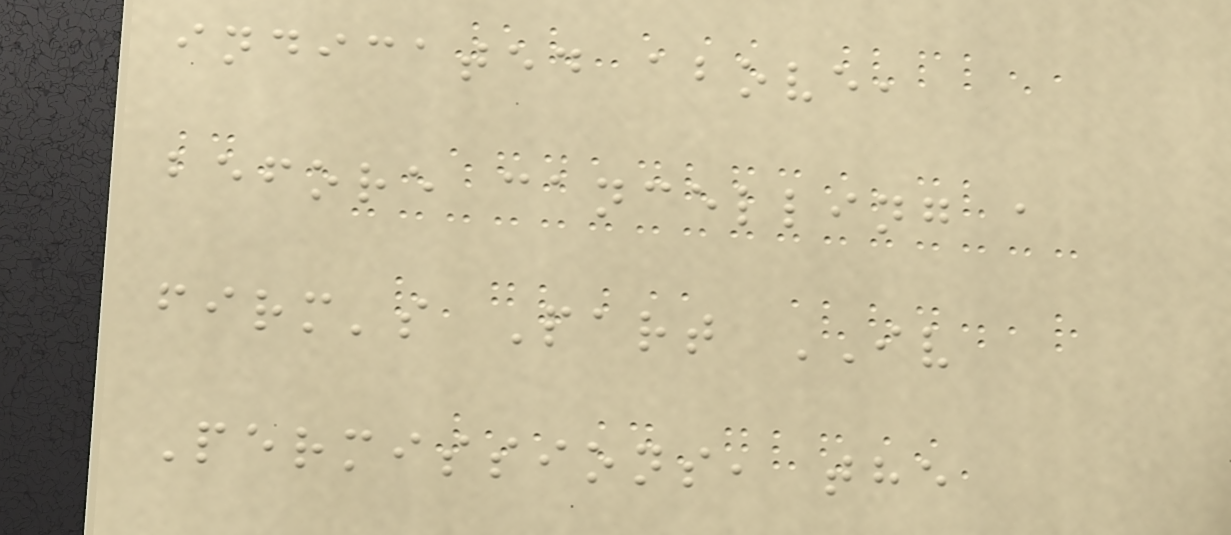indicated above,
before cancelling a
firm's Part IV
Permissions, the
